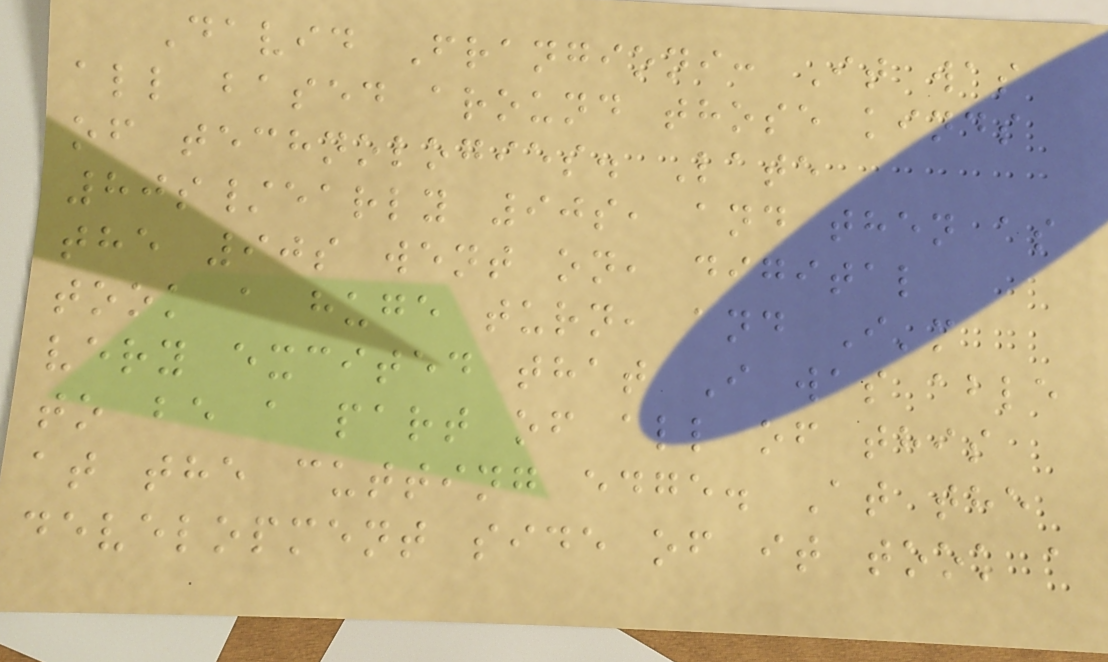David Frangioni: It was
all based around those kinds
of technologies. Late
80s/early 90s, and then as
the 90s went on, digital
took a huge turn, and I'm
very excited that I was able
to be a part of all of this
at the cutting edge. At the
development side of it took a
